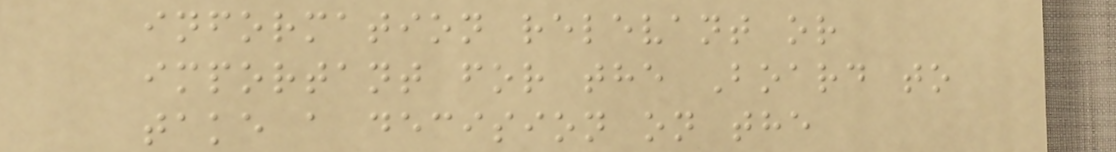information relevant or
important for the Board to
take a decision on the
